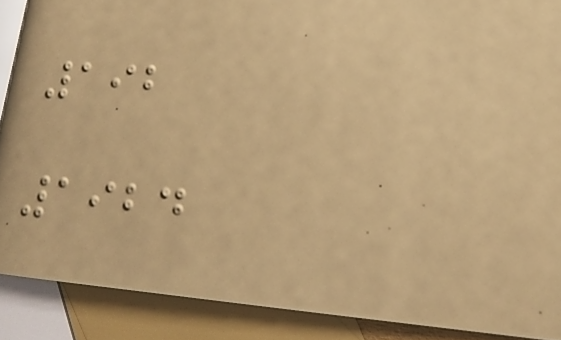192
1924
